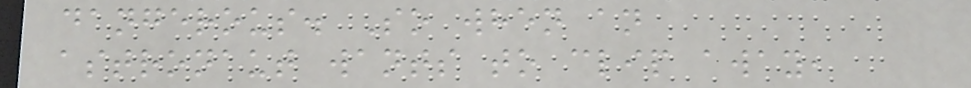dangerous. So when an
astronaut wants to clip away,
